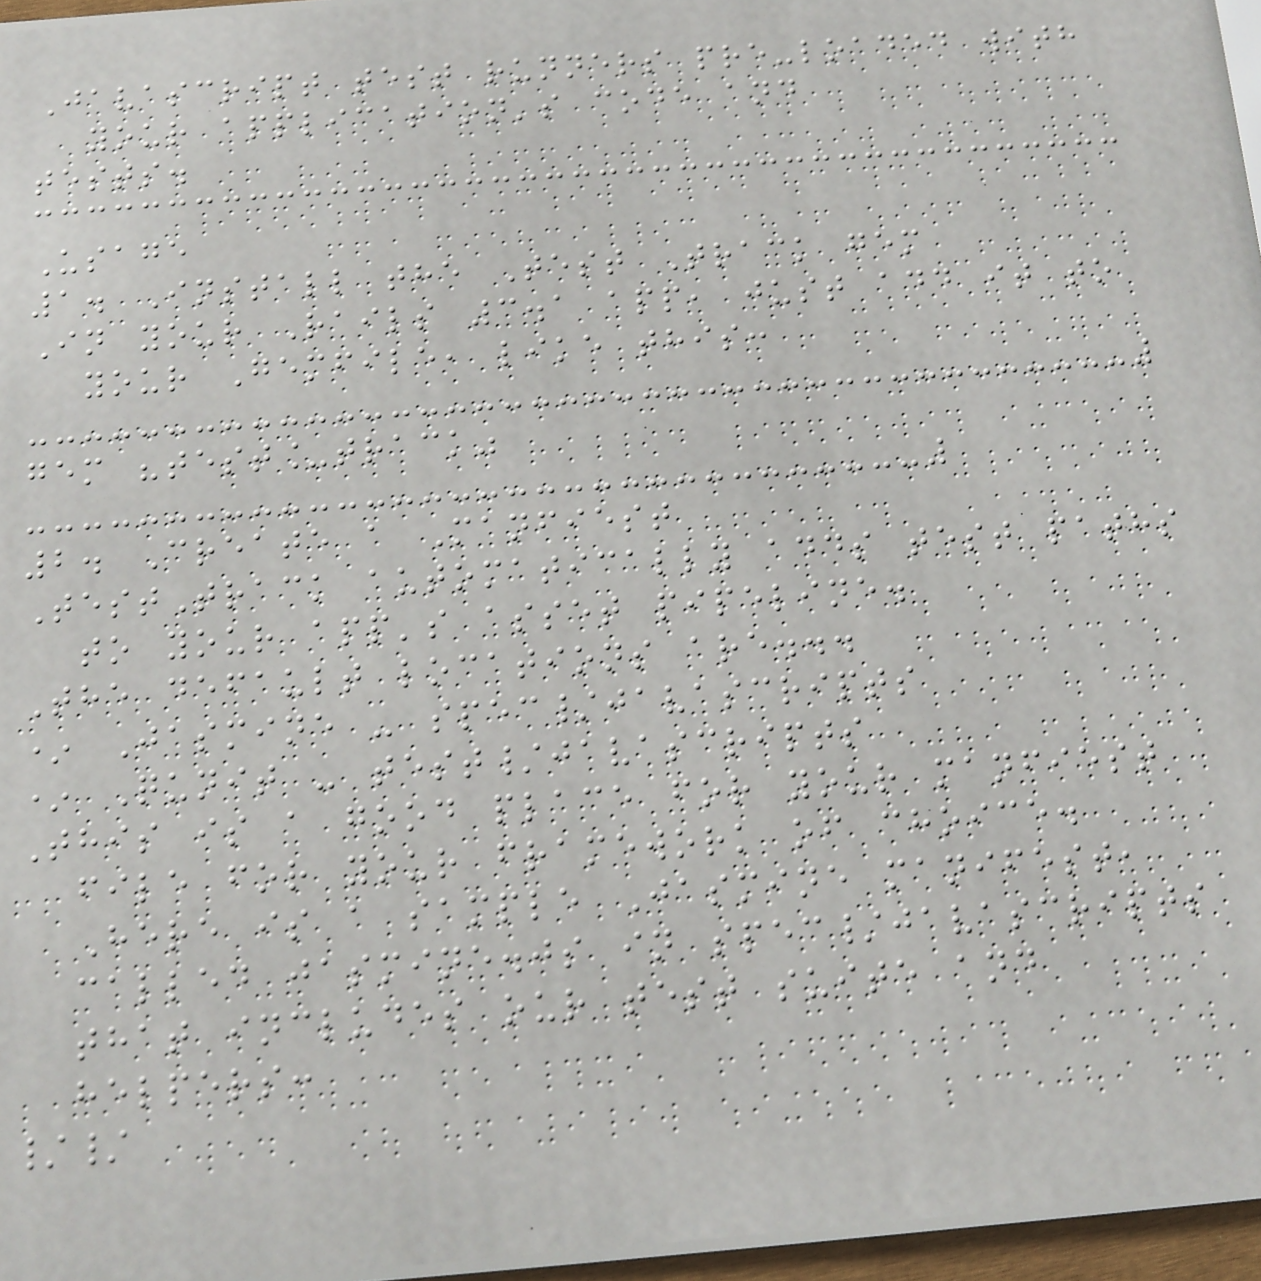Javascript test runners pre-loaded with
your application's code and
tests.
Usage
1. Install the Test Track gem
In your Rails 3.1 app, just add it to
your Gemfile, like this:
gem "test_track"
2. Create a Manfiest
TestTrack automatically adds test paths
to your app's asset pipeline.
The default locations are...
* Jasmine - spec/javascripts
* Qunit - test/javascripts
This is a good place for your manfiest
file for your framework of choice.
Here is a sample Jasmine manifest,
called jasmine.js in spec/javascripts
that includes our test suite and
helpers:
//
